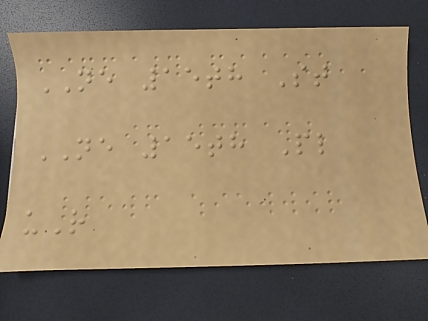NE 15th St
NE 15th Pl
uR
